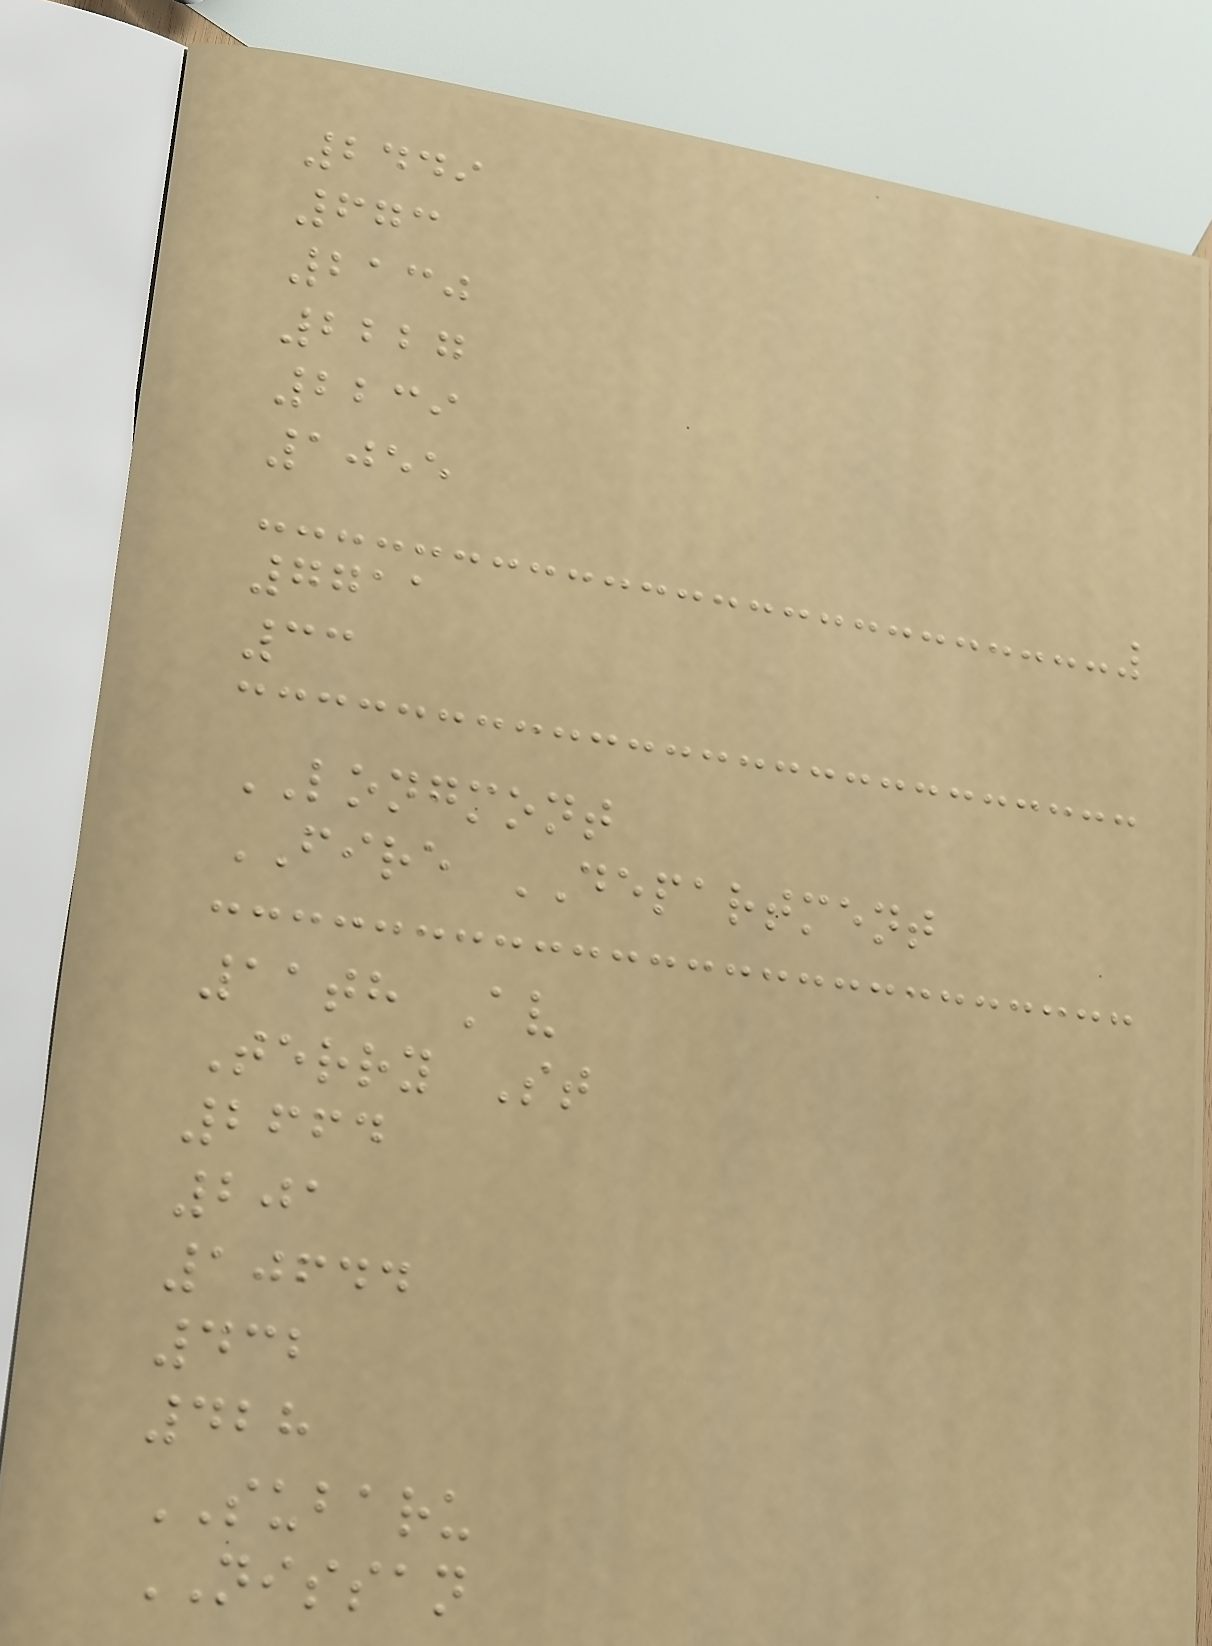2449
673
2130
2227
2239
1055
7711
33
LONGMONT
FIRE DEPARTMENT
11th Av
Terry St
2664
201
10644
432
428
SUBARU
NISSAN
